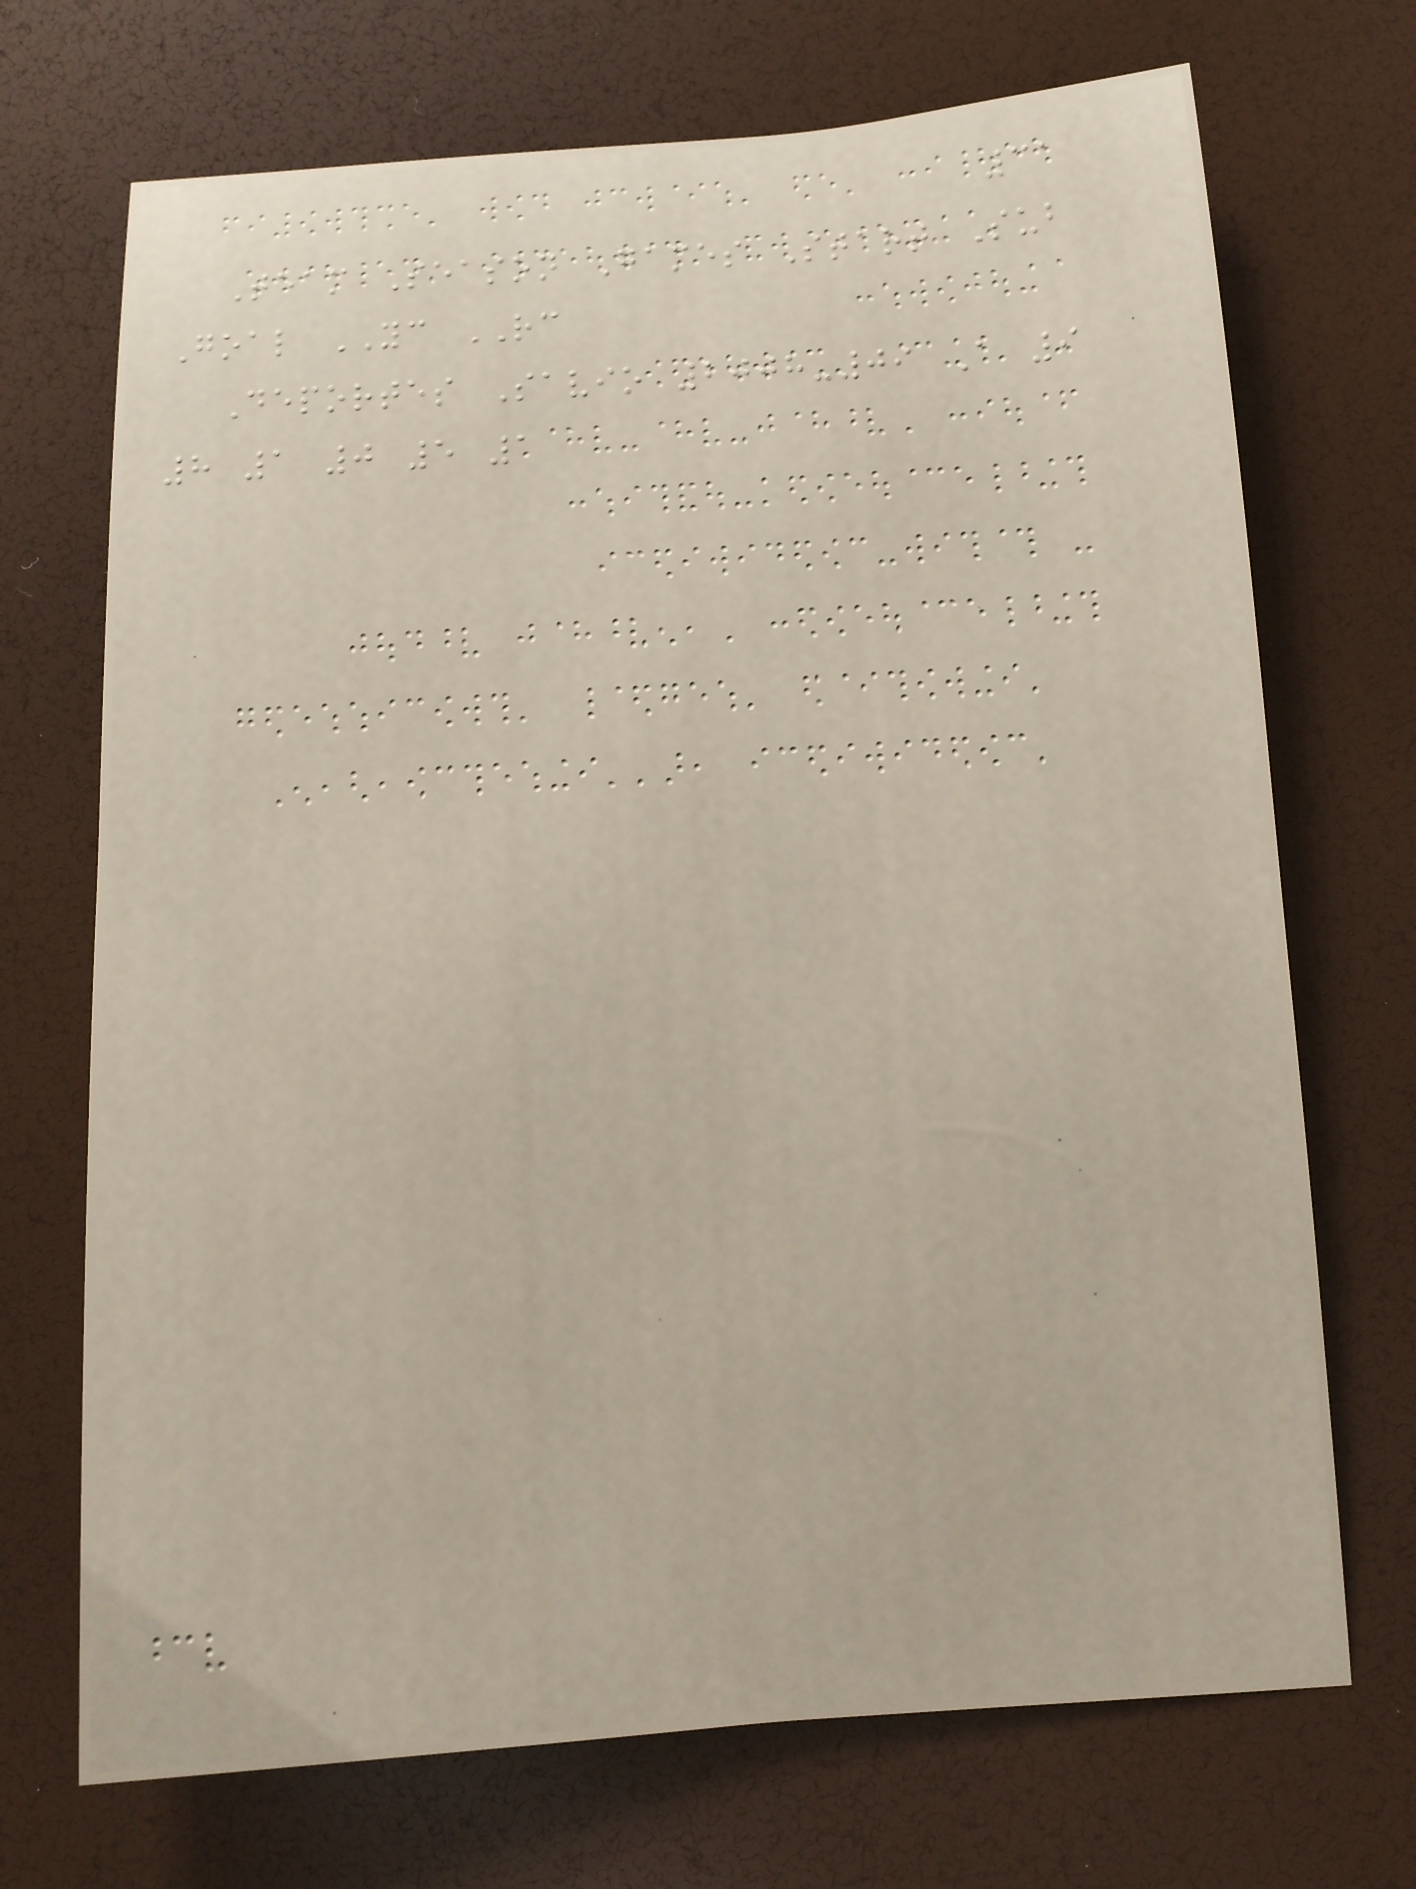31
Team Season Games Start Sub
Goal YC RC
Deportes Savio 2008-09 A 9
8 1 0 5 1
